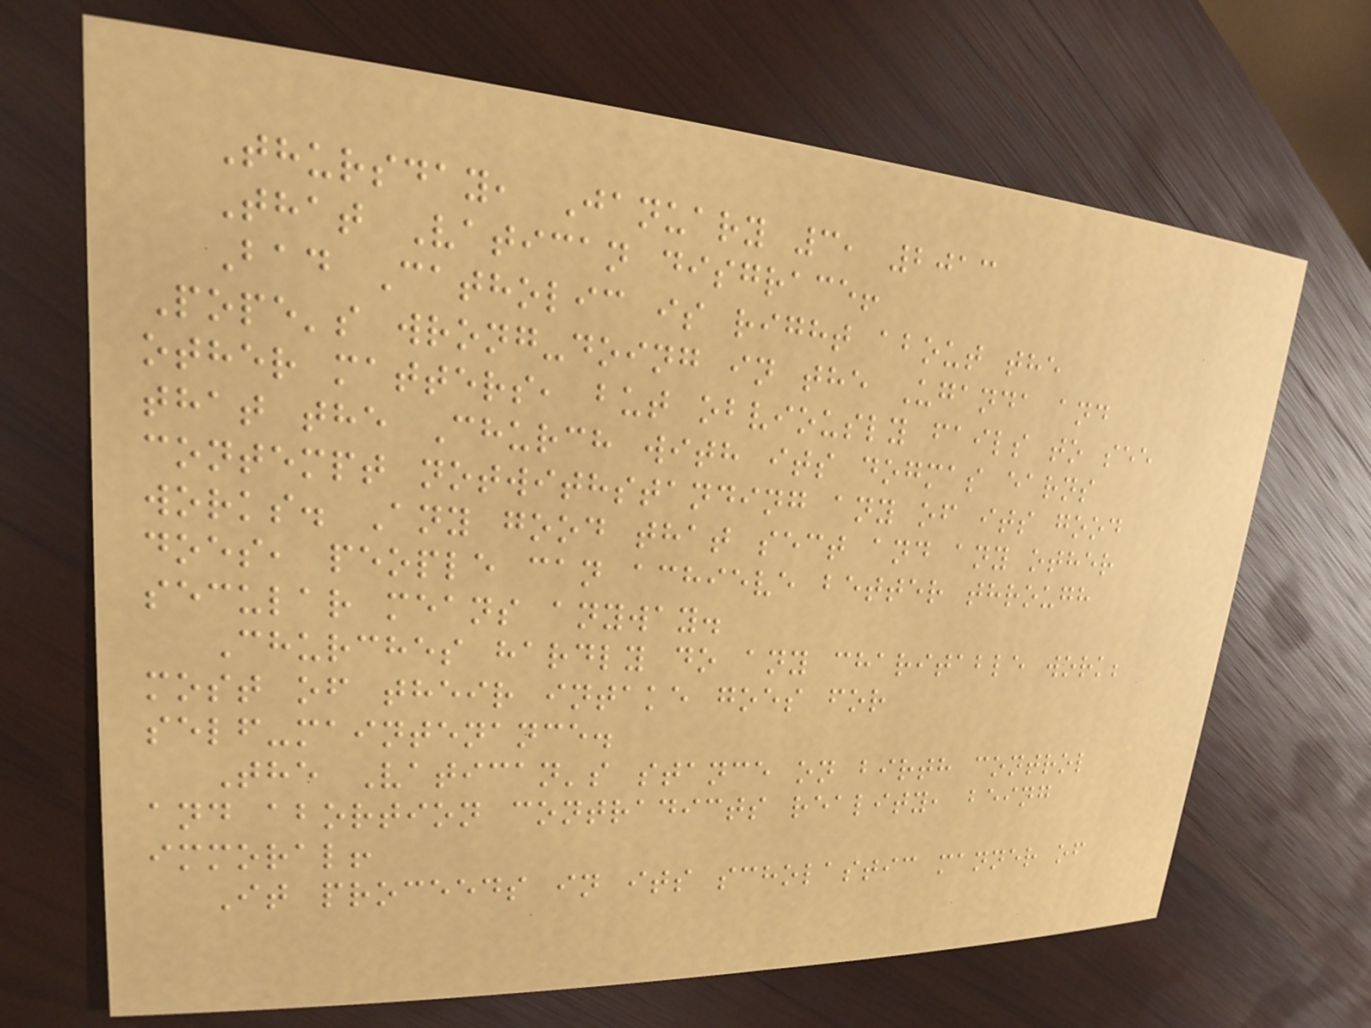Thursday, January 3, 2013
That Vatican disgrace!
Bad Catholic is right about the
Pope's wrong-doing in the Uganda and
other matters, but obviously fails to see
that the Church with its dogmas earns
contempt notwithstanding any of its good
works. Any good that sect and any other
does, people can achieve better through
secular means anyway.
Churches hardly do any charitable work;
most of their intake goes for
self-maintenance.
The Vatican's stance on birth control
and abortion contradicts reality, being
immoral!
It proceeds in its scholastic manner of
